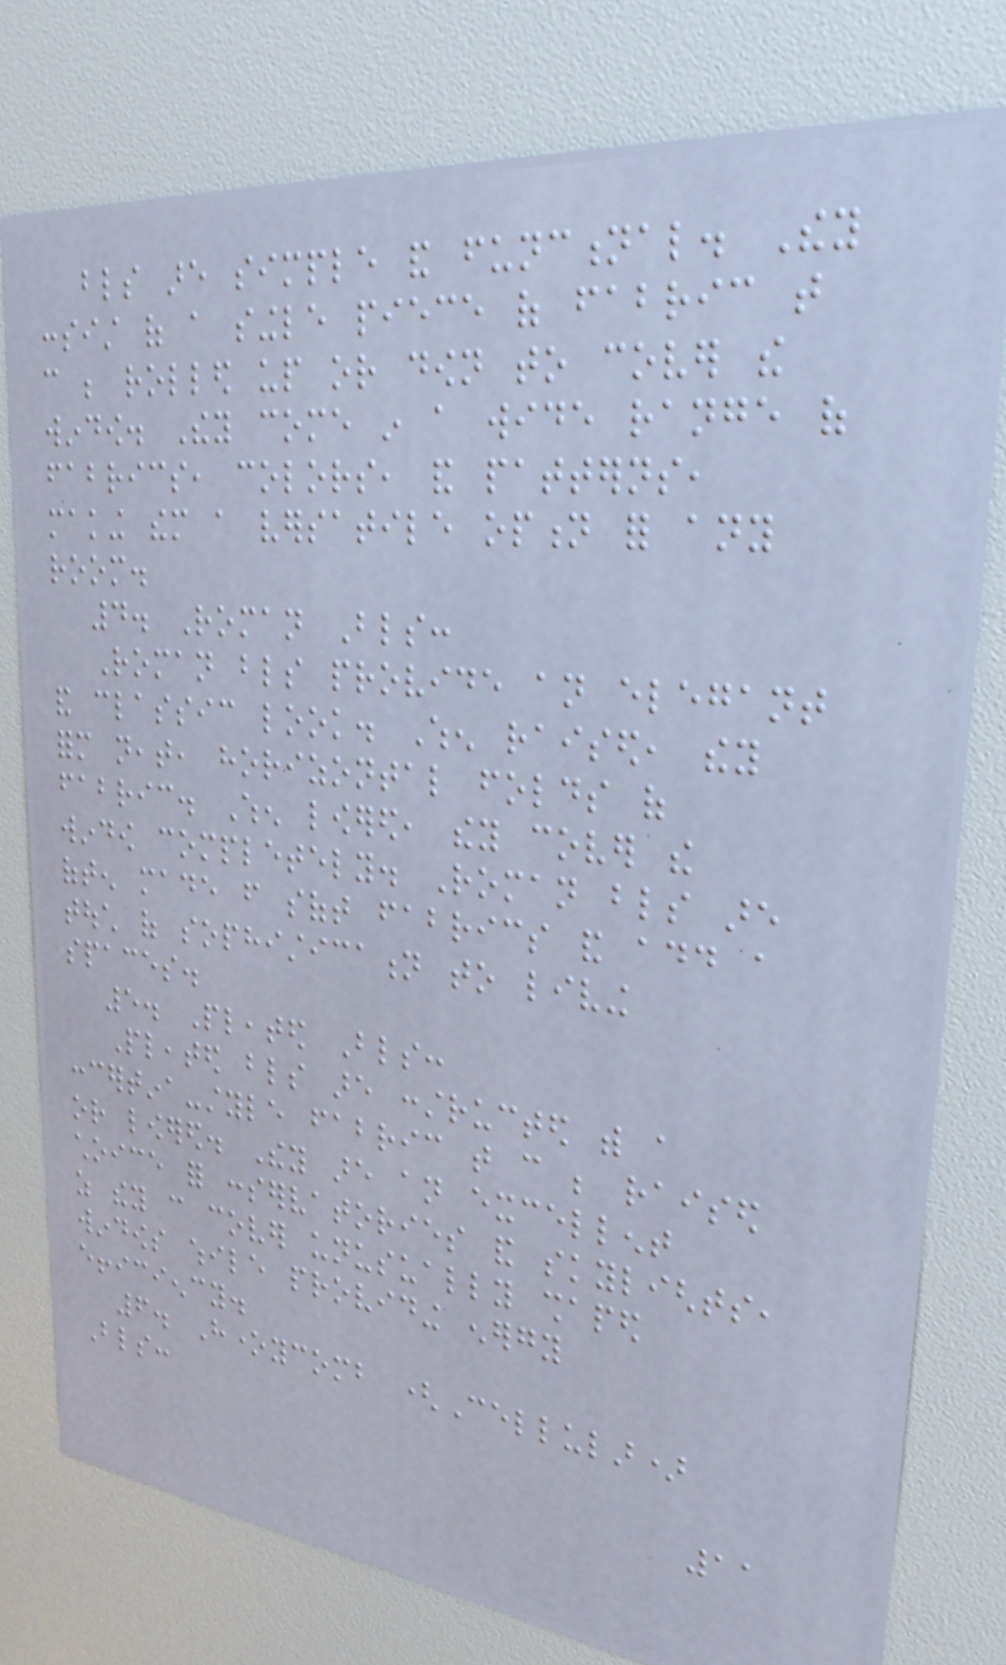blinds are simple and functional. They
consist of a single piece of fabric that
can be rolled up or down to cover the
window. They come in a wide range of
fabrics, colors, and patterns,
making them a versatile option for any
room.
4. Roman Blinds:
Roman blinds provide an elegant
and classic look. When raised, they
form neat, horizontal folds of
fabric. When lowered, they cover the
window completely. Roman blinds are
often made from soft fabrics and add a
touch of sophistication to living
spaces.
5. Pleated Blinds:
Pleated blinds are constructed with a
concertina-style fabric that can be raised
or lowered. They are an excellent
choice for conservatories and skylights,
as they can cover unusually shaped
windows while providing energy
efficiency.
6. Honeycomb (Cellular)
Blinds:
11
